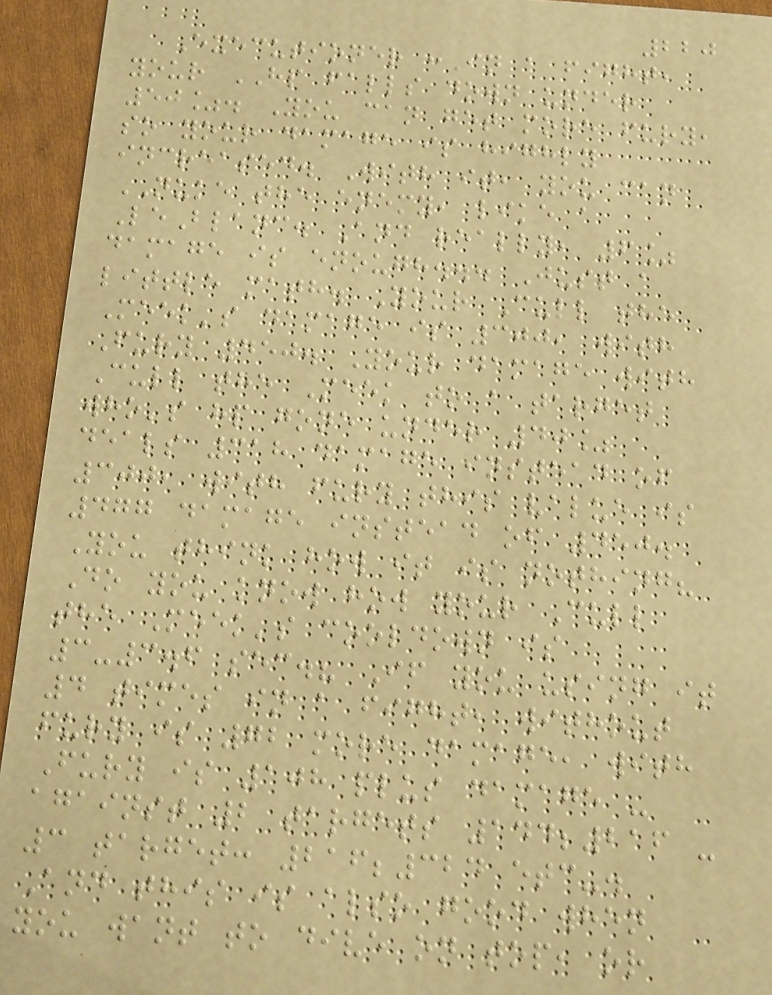220
Executioner :In a fight,
your HP falls down under
50%. You can get more fury,
so your damage is highly
increased. With it, you can
NUKE the enemy, like a
LeBlanc. And really, 6%
damage is enough... Just a
little math. Your Cull the
Meek's damage is 300, with
Fury 450. Your damage with
Cull the Meek to a target
who's hp gone under 40%
deals 318 damage instead of
300, with fury this value is
477 damage instead of 450.
You think how it is nothing?
Do you know how your Cull
the Meek's cooldown is
3-3.6 sec.? If you using it
4 times in a fight, without
fury is 72 more damage, with
Fury is 108 plus damage -
against 2 targets 144;216 -
3 target: 216;324 etc-.
And this is also good when
you want to dive on top, or
